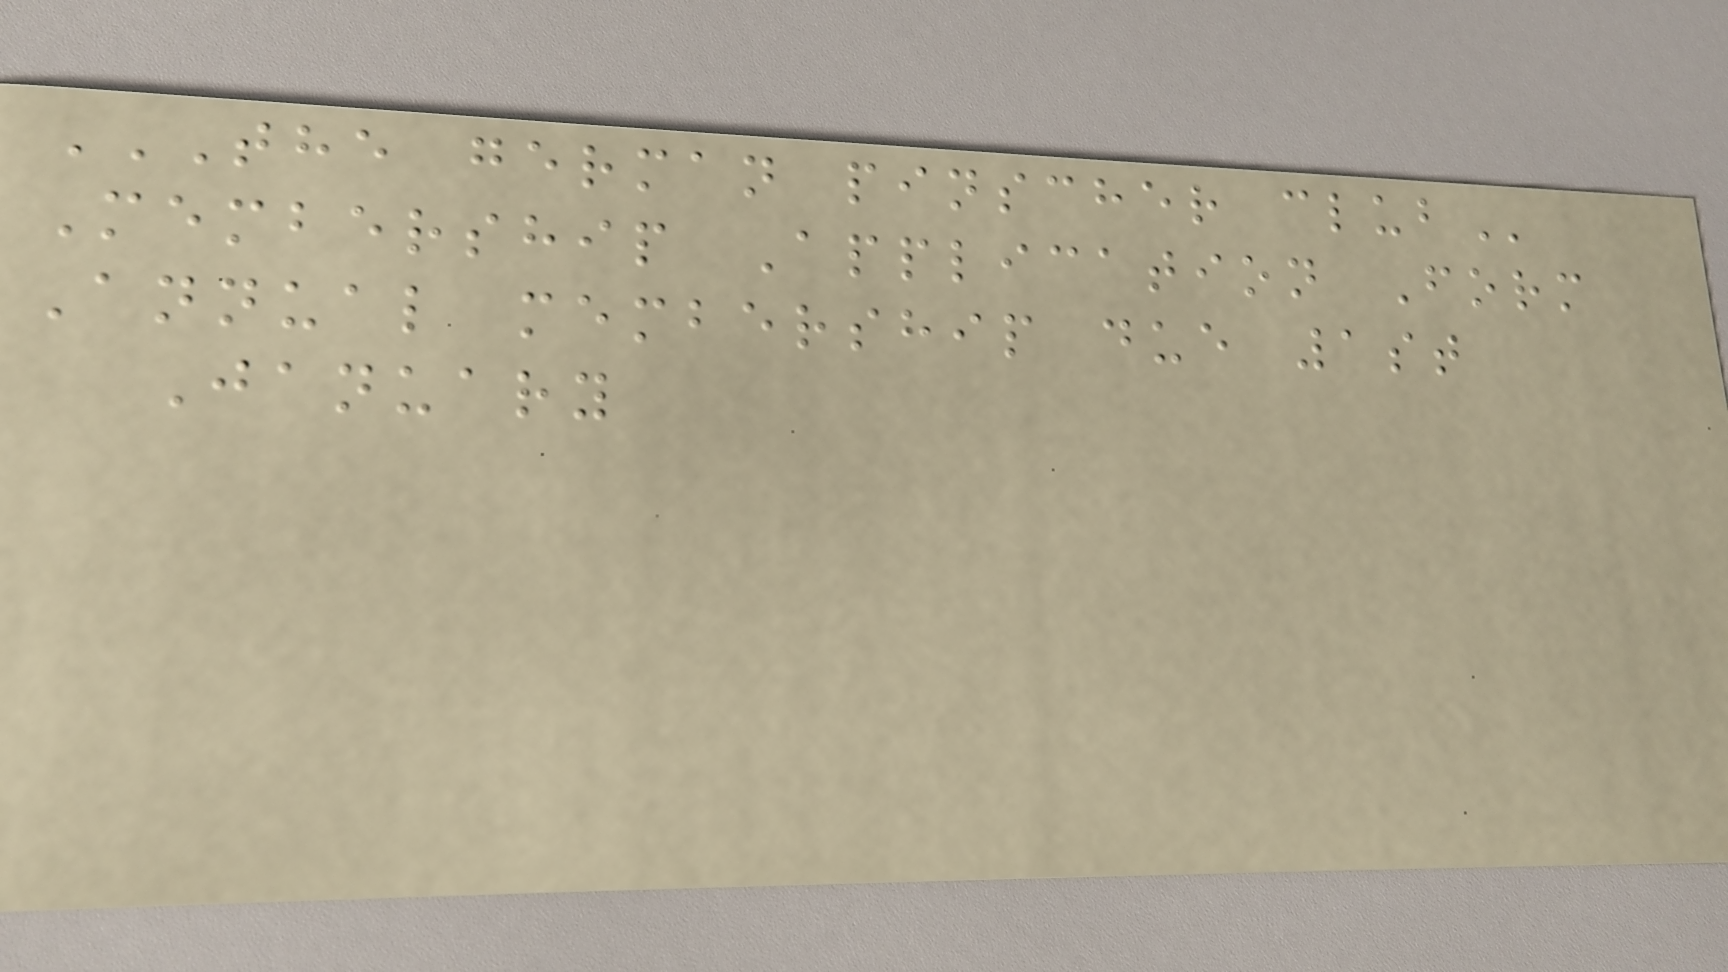THE GERMAN PINSCHER CLUB
Membership Application Form
Annual membership due 1st
January
